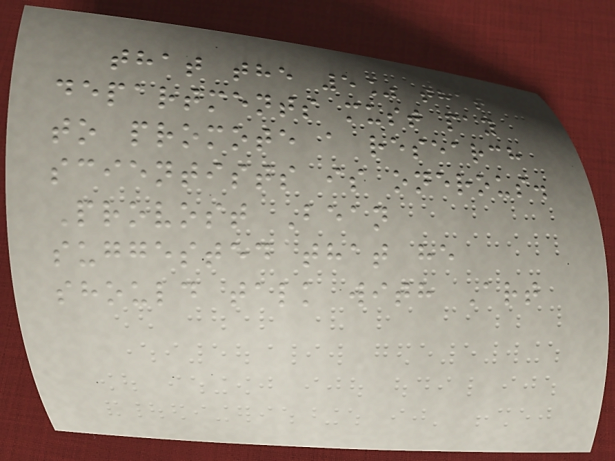that the 5% that
departments must pay
to promote a research
scientists is onerous.
Provost Bean
suggested that he
should talk with Art
